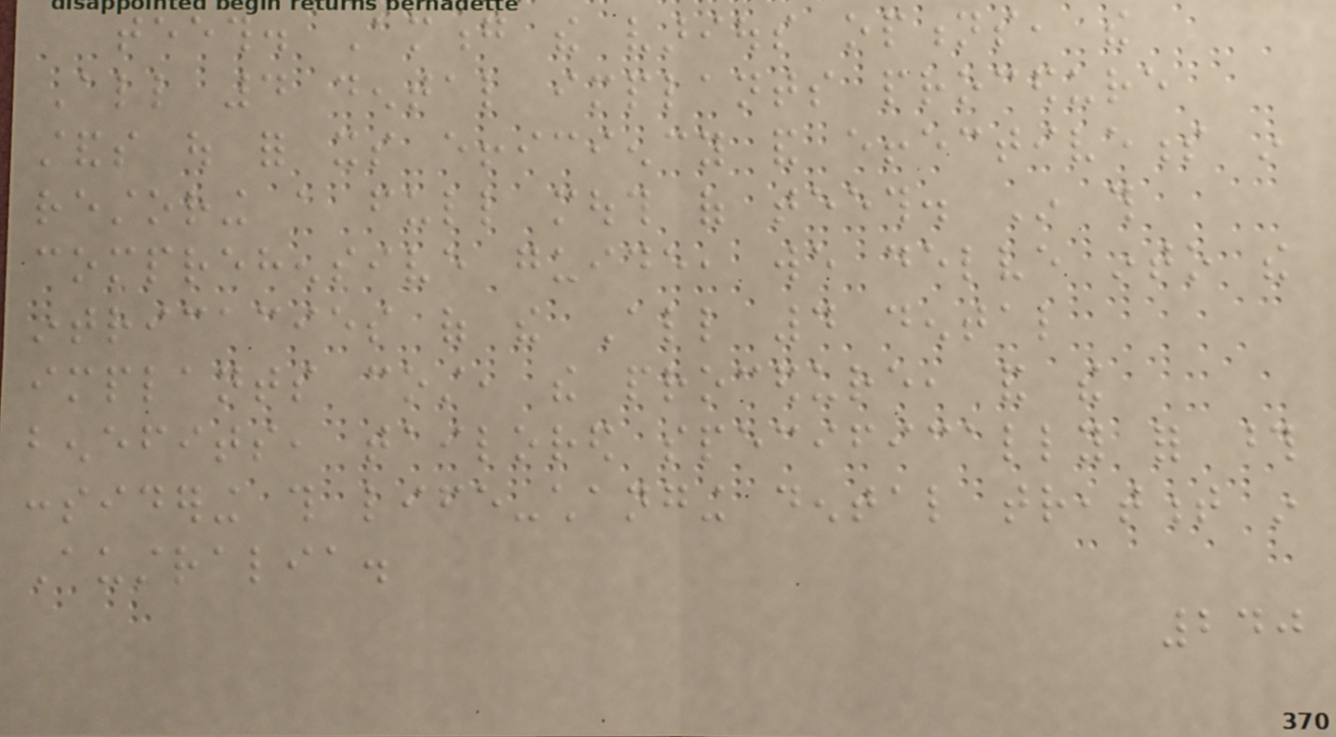teeth. Among the various options, the
All 4 dental implants procedure
stands out for its efficiency and effectiveness in
restoring a full mouth of teeth. In this
comprehensive guide, we delve into the
intricacies of the All 4 dental
implants cost, the procedure, and the
benefits, tailored specifically for those
considering this life-changing dental treatment in
Australia.
240
